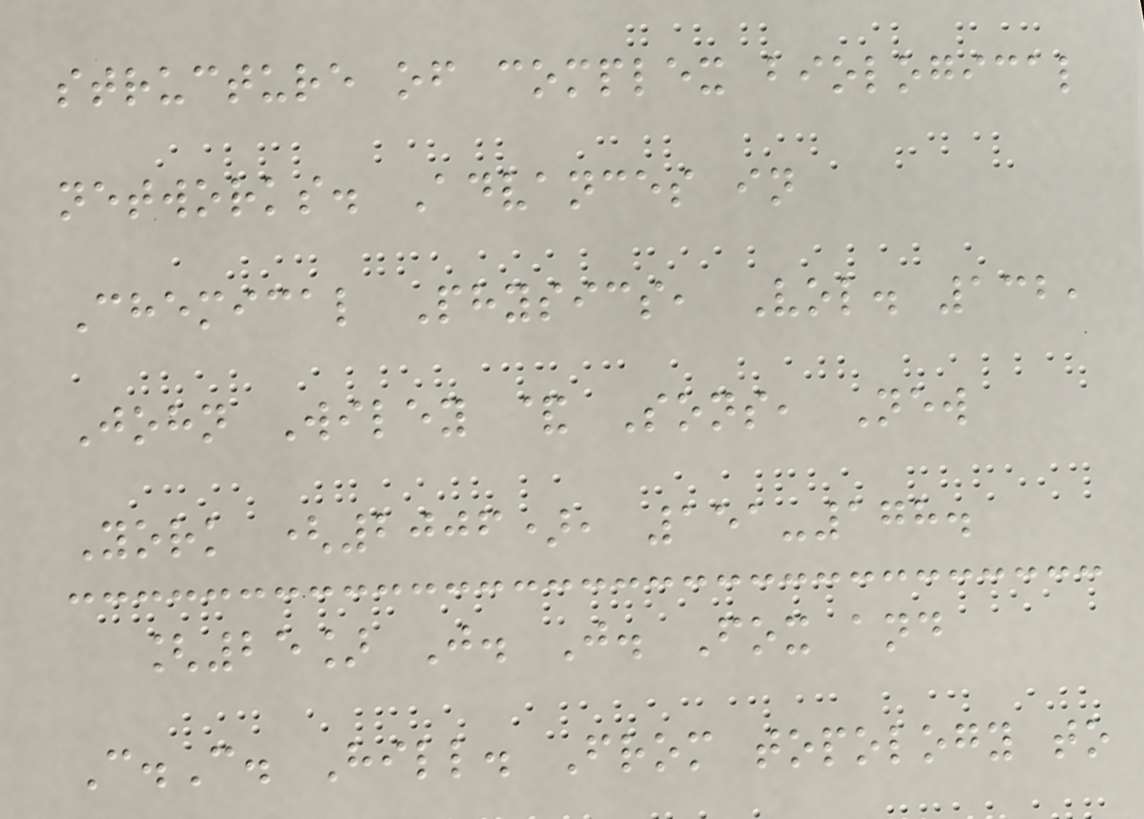structure of complex biological
networks. Advances in
Chemical Physics, Vol. 132,
John Wiley & Sons, New
York (2006), 151-178.
[25] J. J. Fox and
C.C. Hill. From topology to
